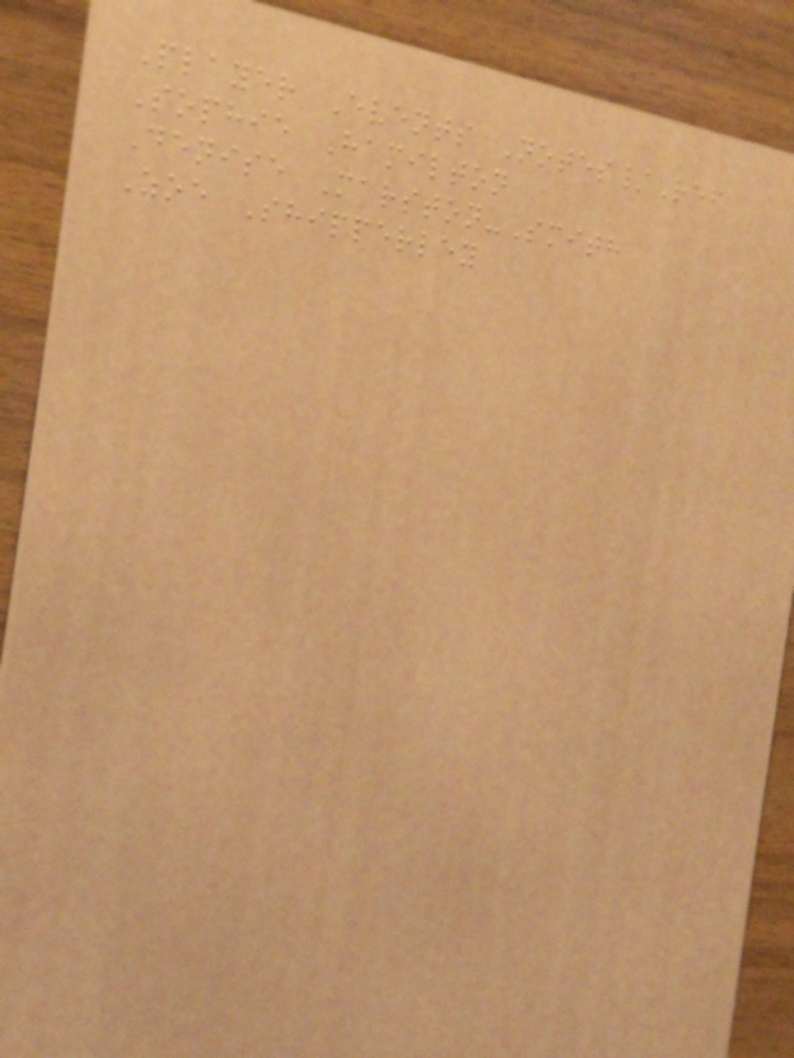Player Events Notes/Ref
Sophie Hamilton
Denise Marston-Smith
Zoe Shipperley
